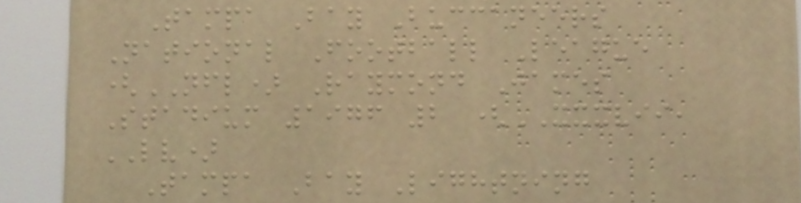Tampa Bay Buccaneers
National Football League
(NFL) Raymond James
Stadium 1976 2 (XXXVII,
LV)
Tampa Bay Lightning
